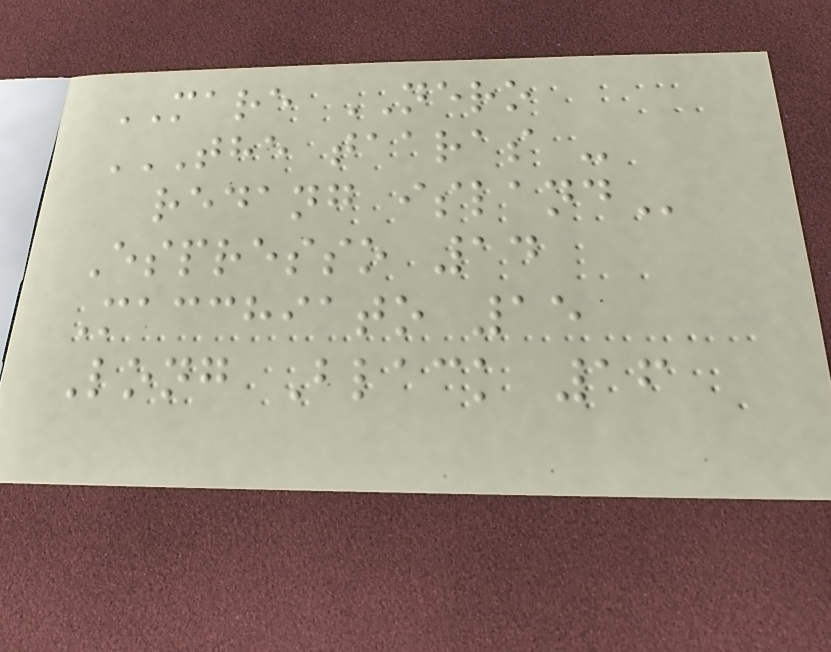MARE NERO
THE TAARAS -
REDANG ISLAND
Espresso 14
Macchiato 15
Long Black 16
